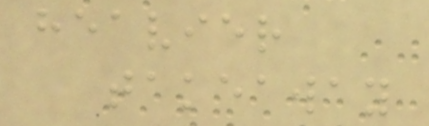heavier
takeaway
